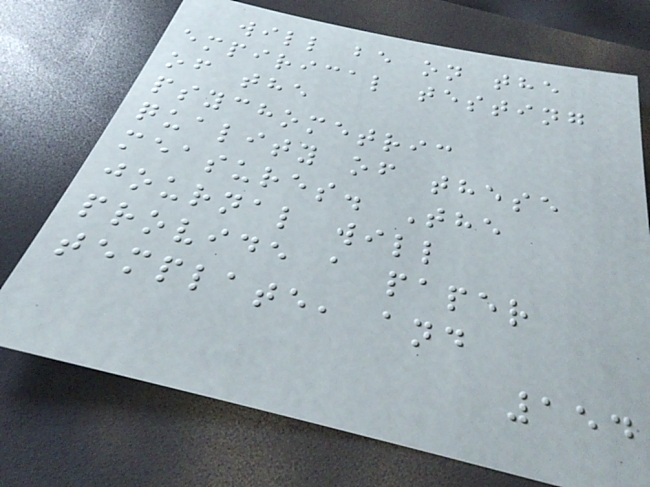will be on the
empirical testing
of the
psychometric
quality of these
measures. The
journal will
provide a paper
template, and
154
